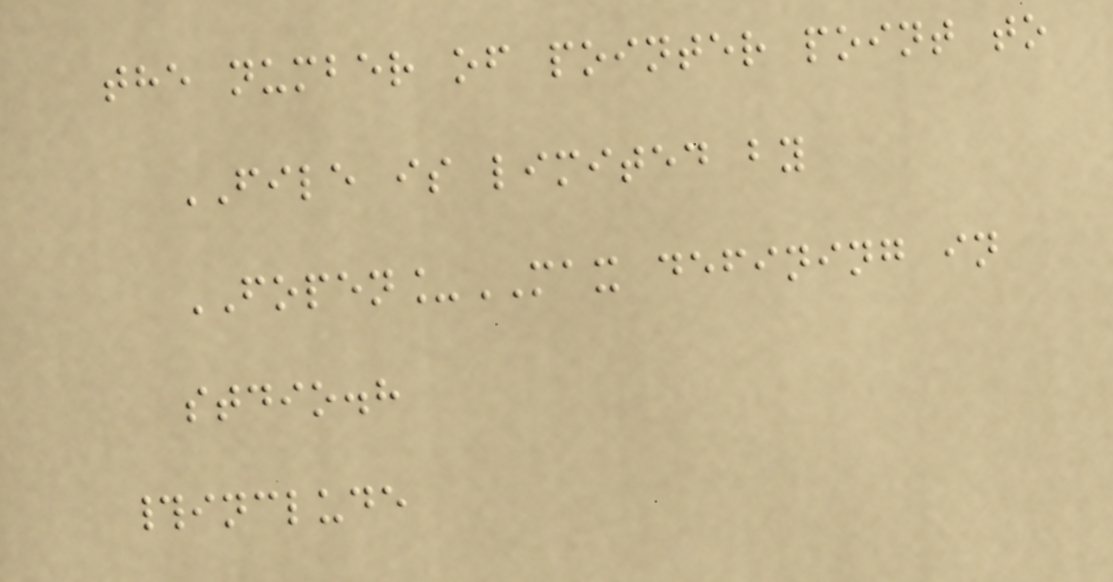the number of pointer point to
FILE is limited by
FOPEN_MAX defining in
stdio.h
#include
